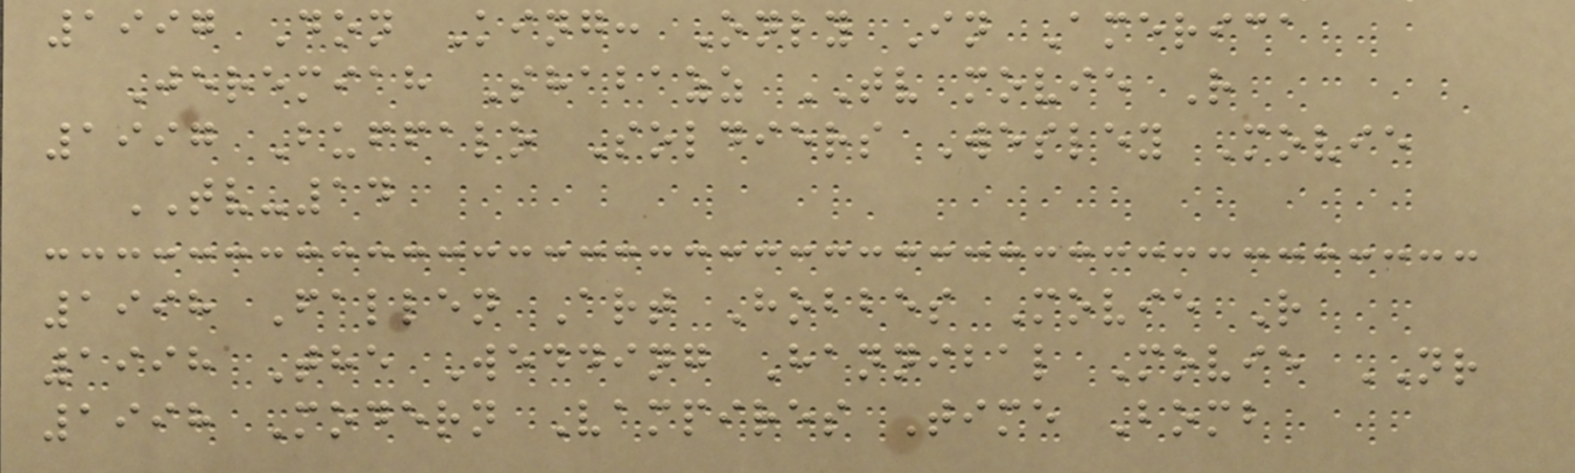1997 Don King: Only In America
Jeremiah Shabazz TV movie R
1997 Buffalo Soldiers Wesley Movie
TV-14
1998 Fallen Art Hobbes Movie R
1998 The Wedding Hannibal Movie NR
1998 Modern Vampires Time Bomb
